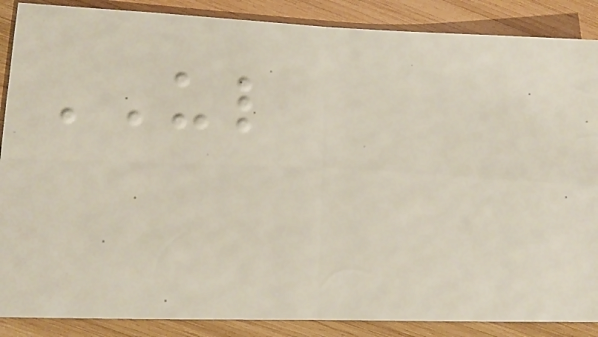UL
